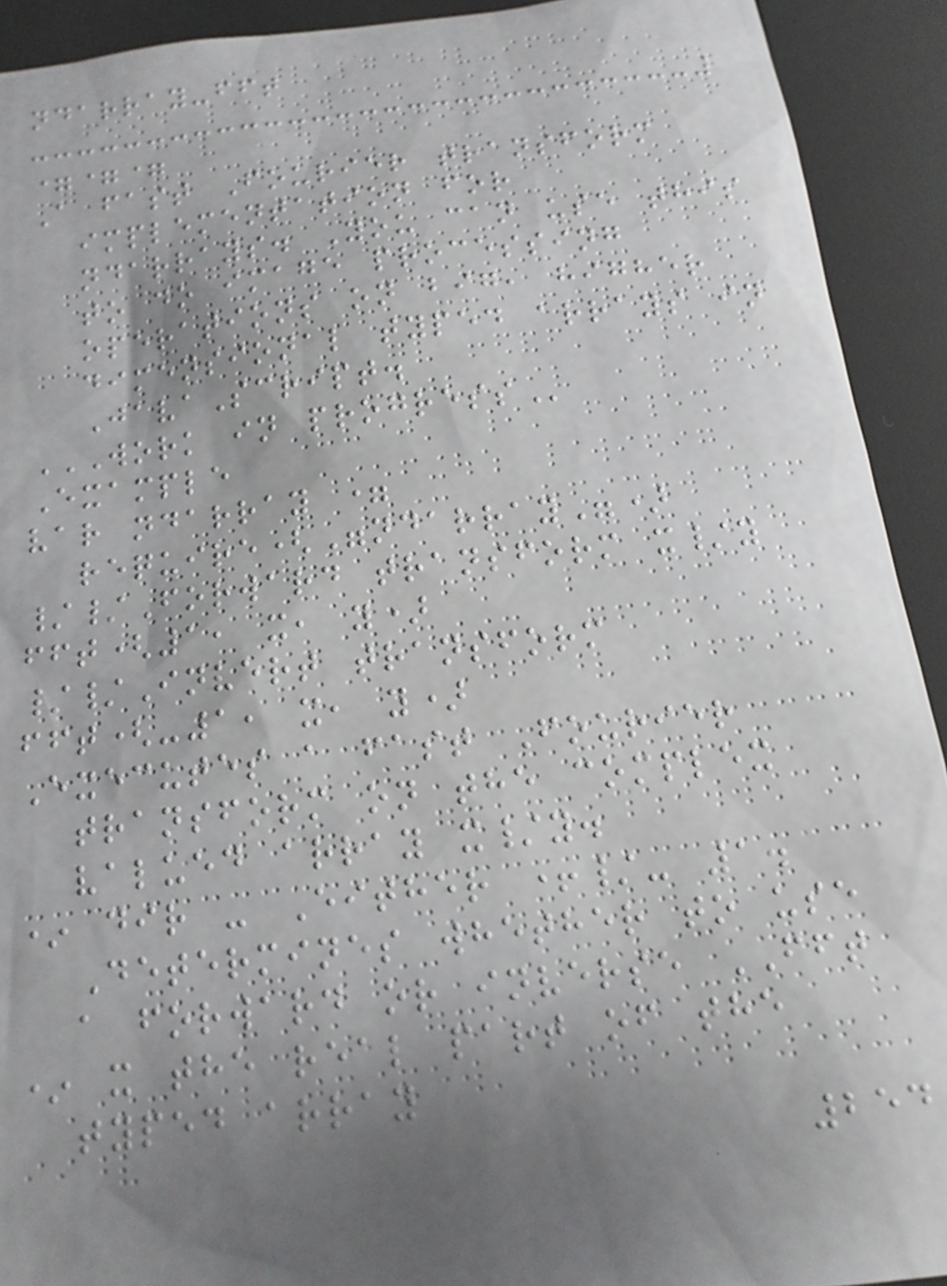ndarray-fft
===
A fast Fourier transform
implementation for
ndarrays. You can use this
to do image processing
operations on big, higher
dimensional typed arrays in
JavaScript.
WORK IN PROGRESS
Example
var ndarray =
require("ndarray")
//Forward transform x/y
fft(1, x, y)
//Invert transform
fft(-1, x, y)
Executes a fast Fourier
transform on the complex
valued array x/y.
* dir - Either +/- 1.
Determines whether to use
a forward or inverse FFT
* x the real part of the
typed array
254
